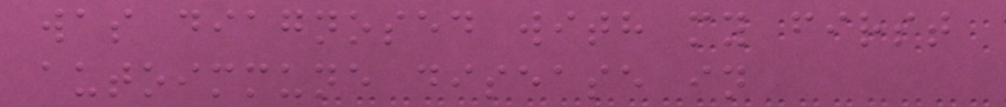was diagnosed with my first
autoimmune disease in
